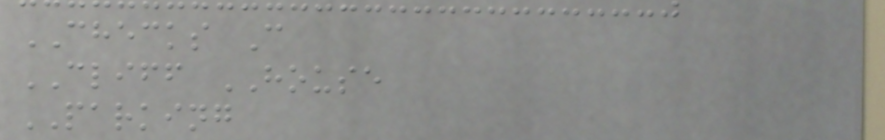CHECKS C
CLIFF HOUSE
PARKING
